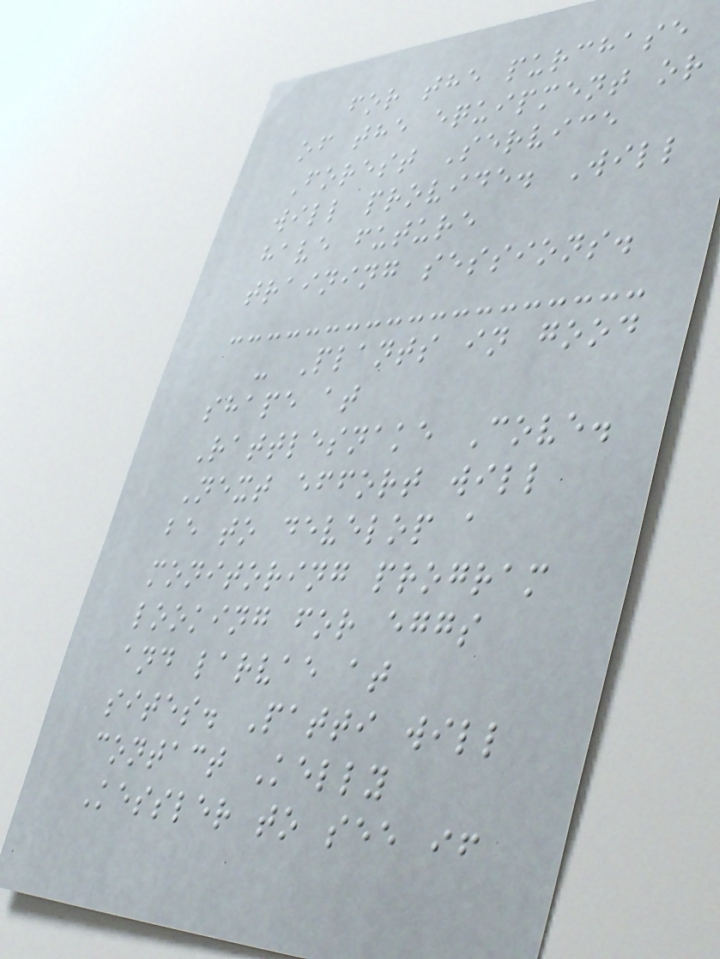for the purchase
of the equipment or
Forest Service
will provide. Will
have future
training sessions.
- Plants in good
shape at
Rattlesnake Cove.
Next effort will
be to develop a
monitoring program
looking for eggs
and larvae at
sites. Patti will
contact Kelly
Kessler to see if
